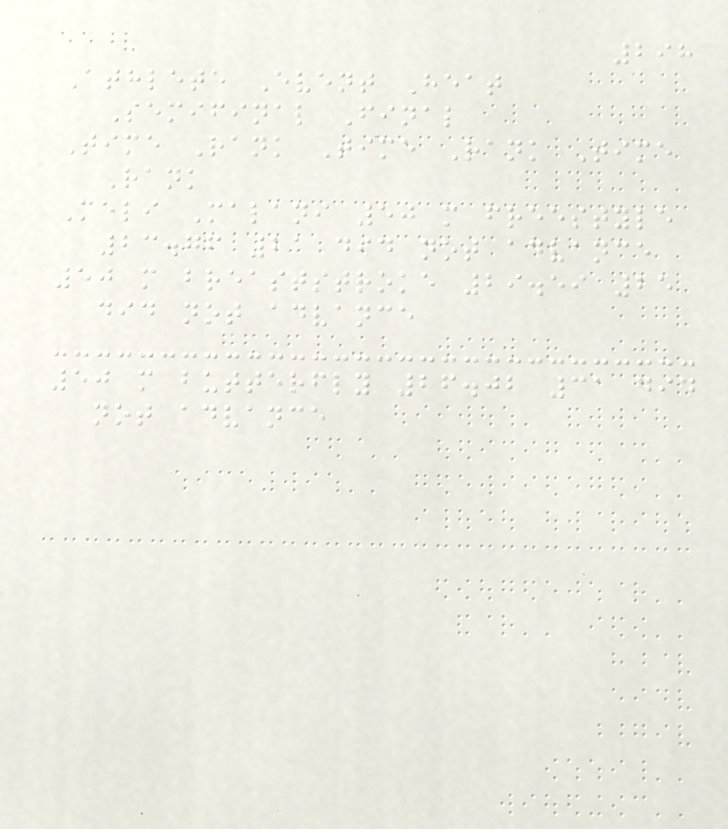298
Athlete Event Heat
Semifinal Final
Time Rank Time Rank Time
Rank
Meli Malani 50 m freestyle
23.76 21 did not advance
50 m breaststroke 29.59 25
did not advance
50 m butterfly 26.02 31 did
not advance
